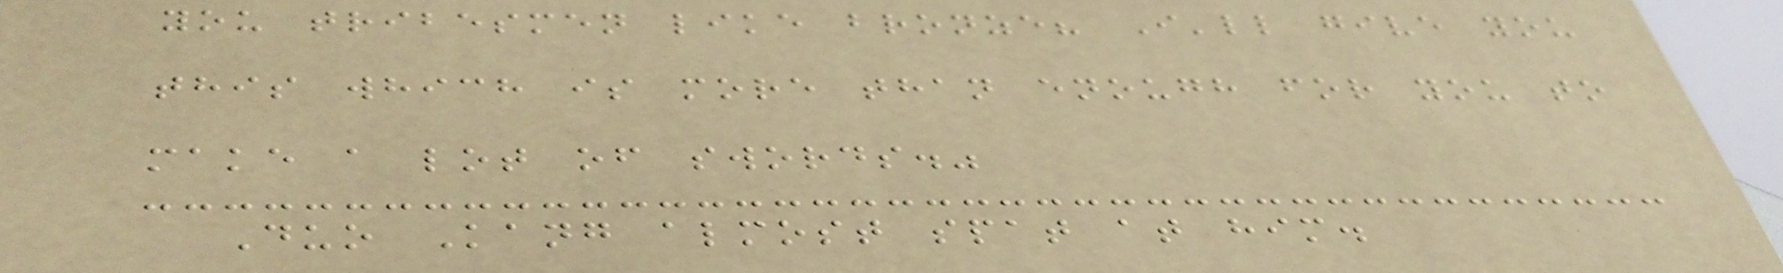you tribesmen like bronze? I'll give you
this which is more than enough for you to
make a lot of swords."
Duo Kang almost spat at him.
